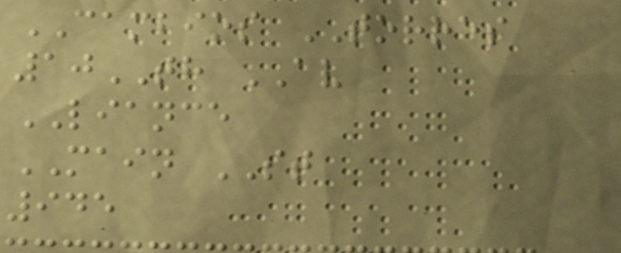CAMBIOS TORRES
10TH AV
LIANCE
MAIN ST
945
